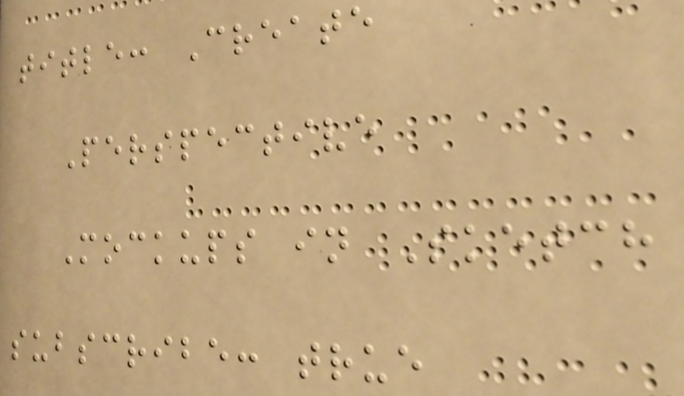title: Create
Perspective
Mockups in Sketch
subscribe: true
